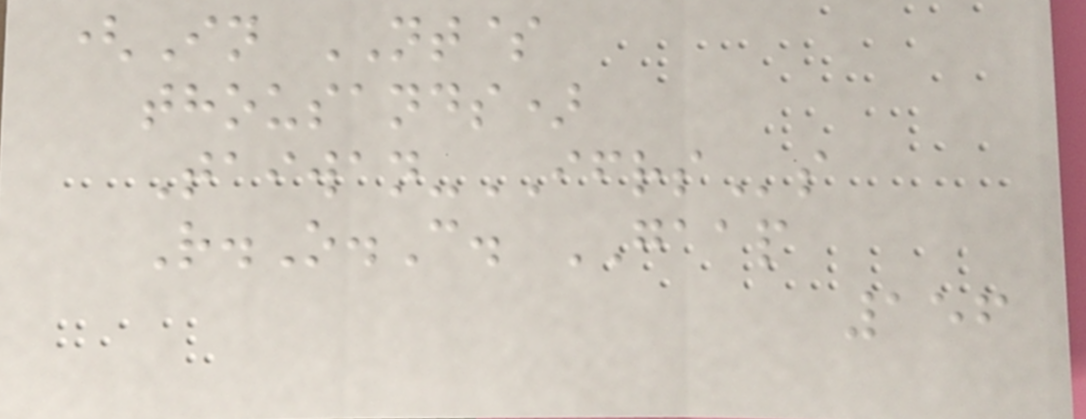(In NT$
thousands)
Taiwan-IFRSs
R.O.C. GAAP
156
